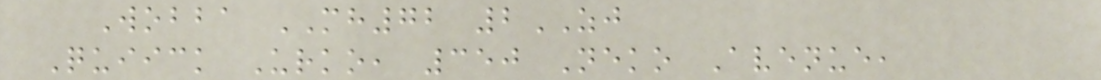Wobba MH72 2ZJ
Quiick Urko, 350 Neko Avenue,
